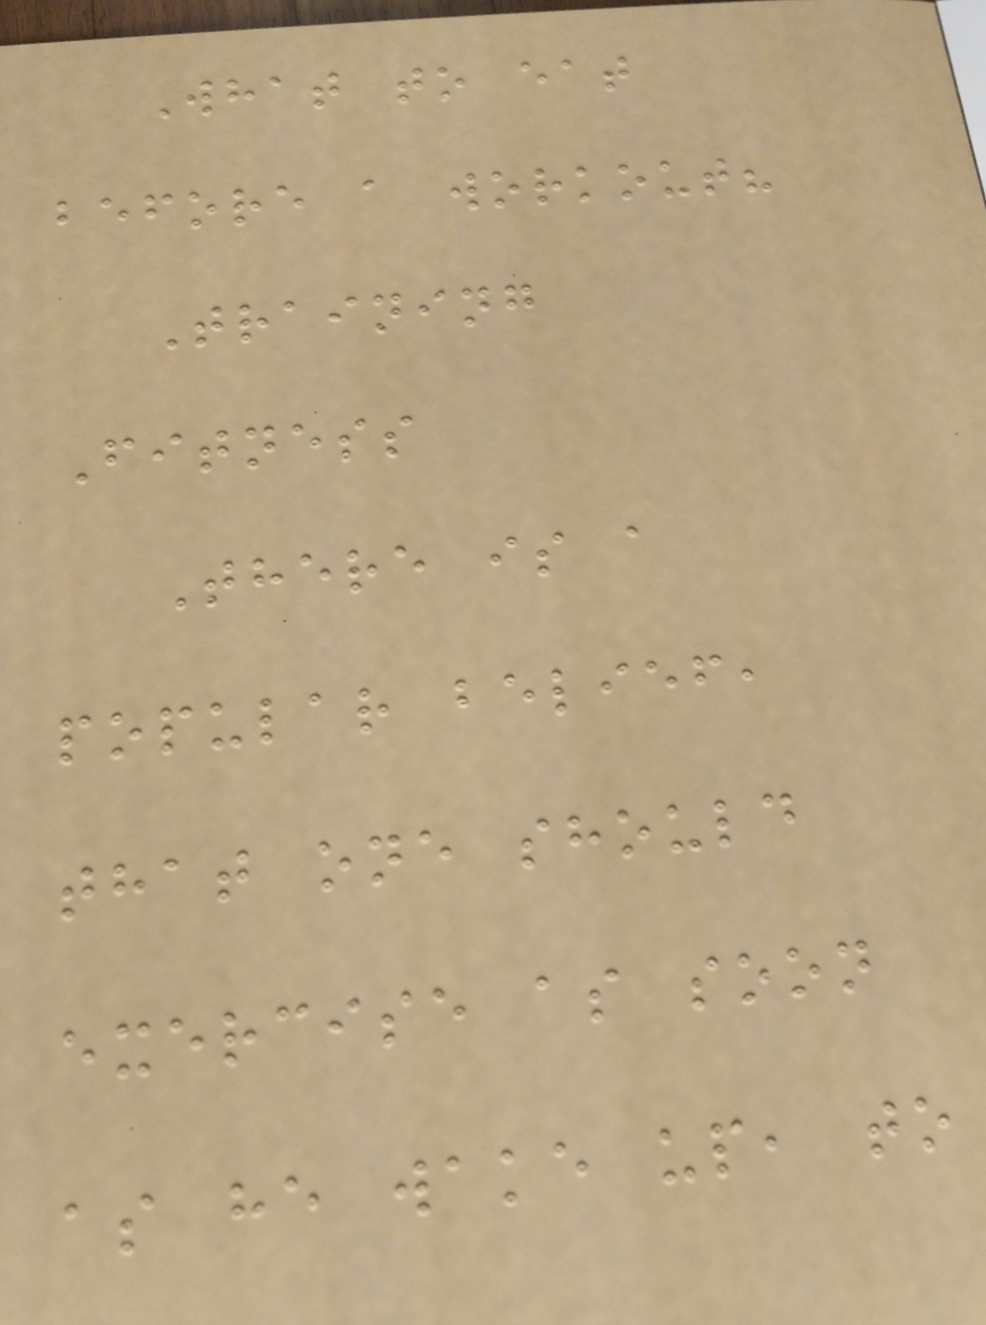What to eat
before a workout?
Training
Fitness
There is a
popular belief,
that one should
exercise as soon
as he wake up, to
